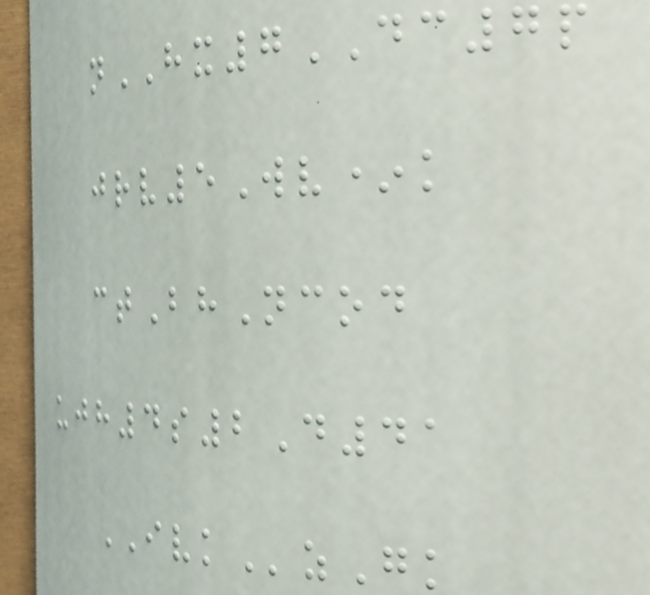nHX7DC7p
jrv5Wv*k
ctBhNcod
ujh4s2D41
IVKzGk
